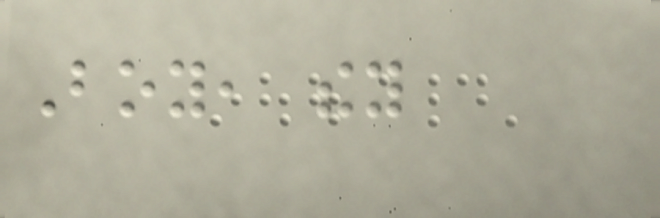Boy, they
